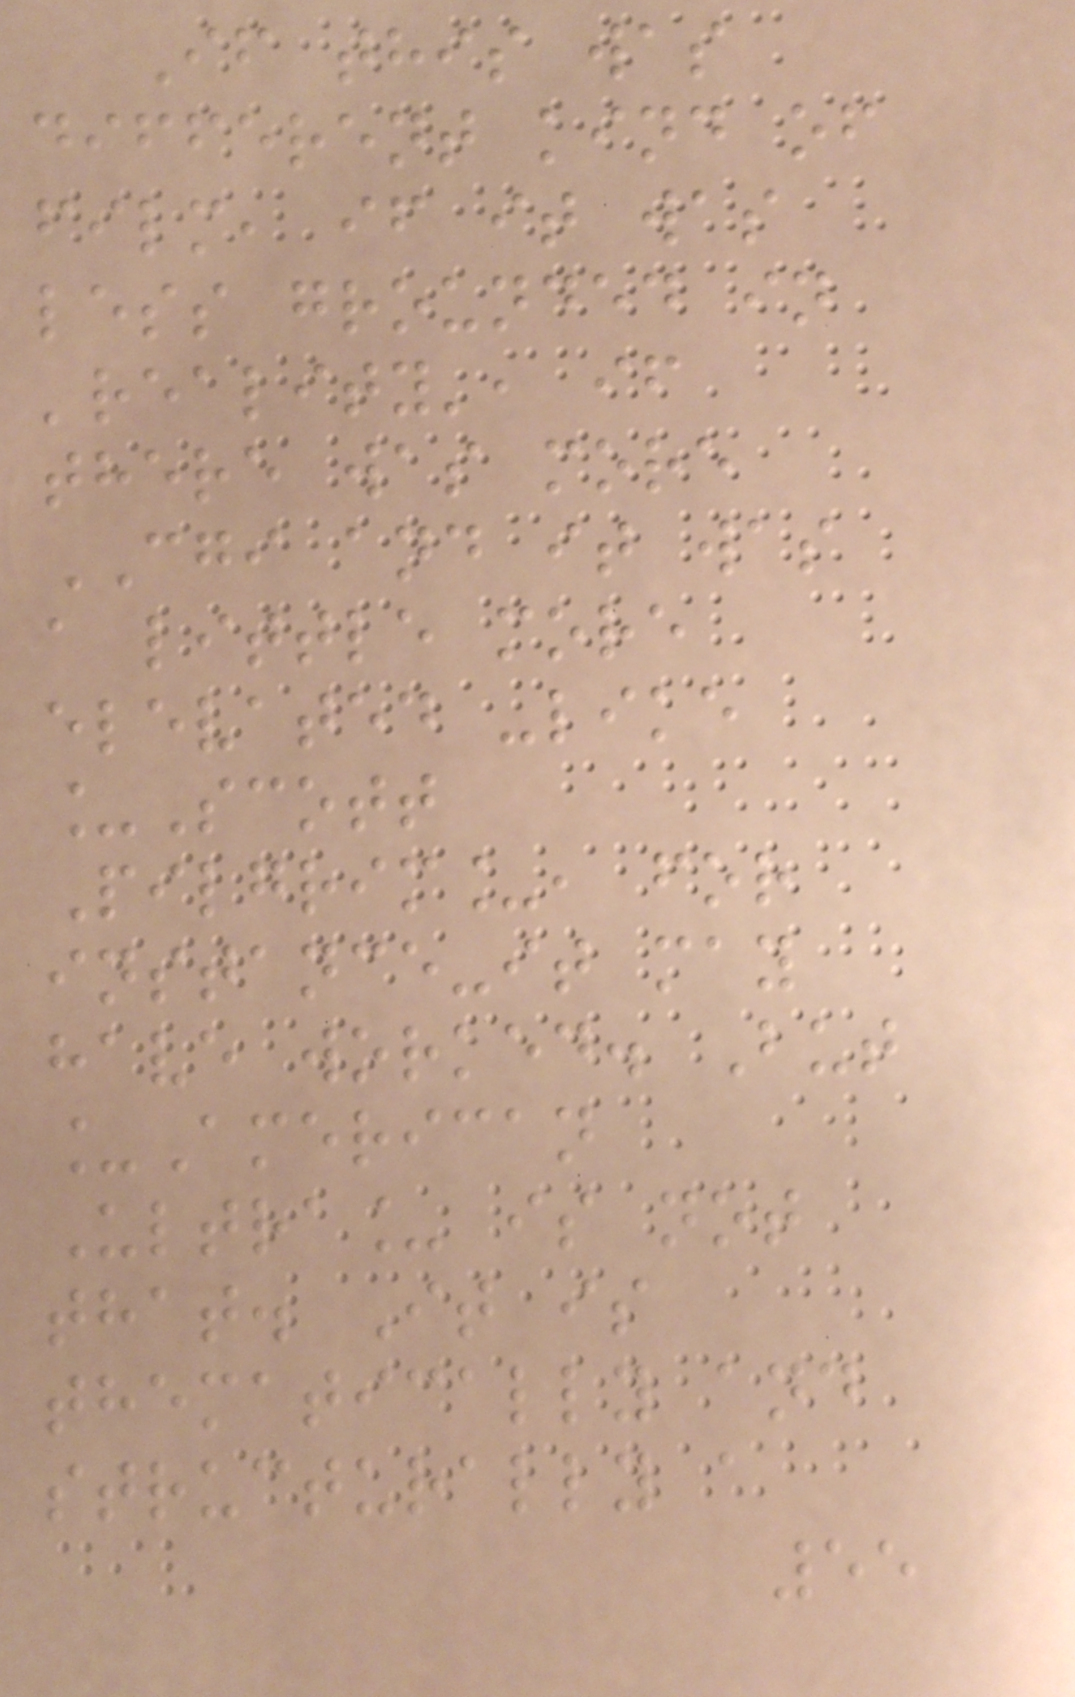If this was
different kind of
film, if it was
less grounded in
'reality', if
there was more
CGI and it was
a little more
elevated -like
_Scott
Pilgrim_, for
instance-it may
have worked. But
_American
Ultra_ is not
that. It is
thematically and
structurally a
55
